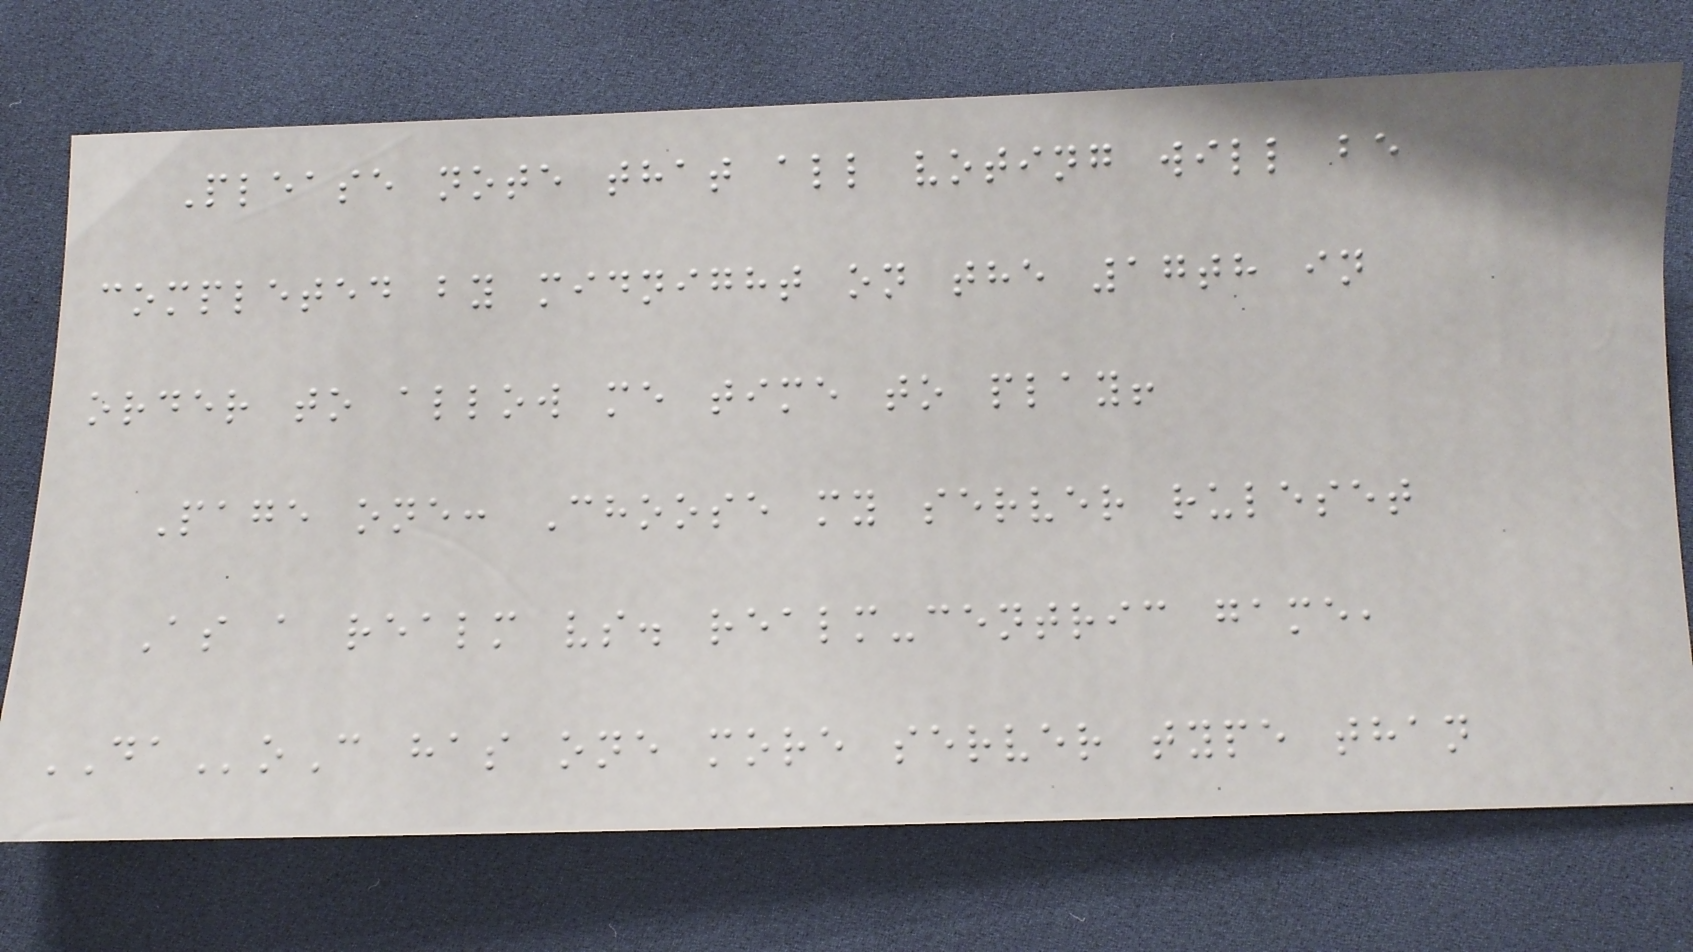Please note that all voting will be
completed by midnight on the 17th in
order to allow me time to play!
Page one: Choose my server ruleset
As a realm vs. realm-centric game,
DAoC has one more server type than
